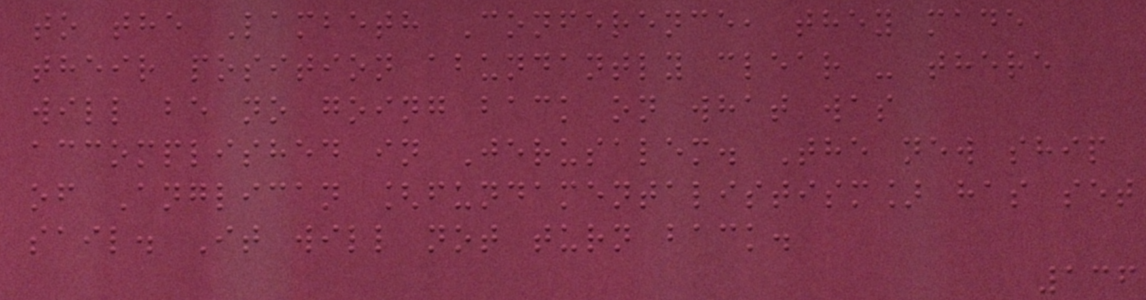to the Lambeth Conference, they made
their position abundantly clear - there
will be no going back on what was
accomplished in Jerusalem. The new ship
of Anglican [fundamentalistism] has set
sail. It will not turn back.
136
